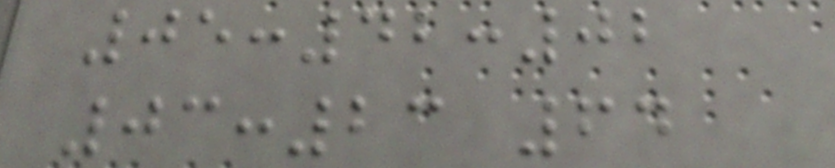05:42:02
03:23 64
